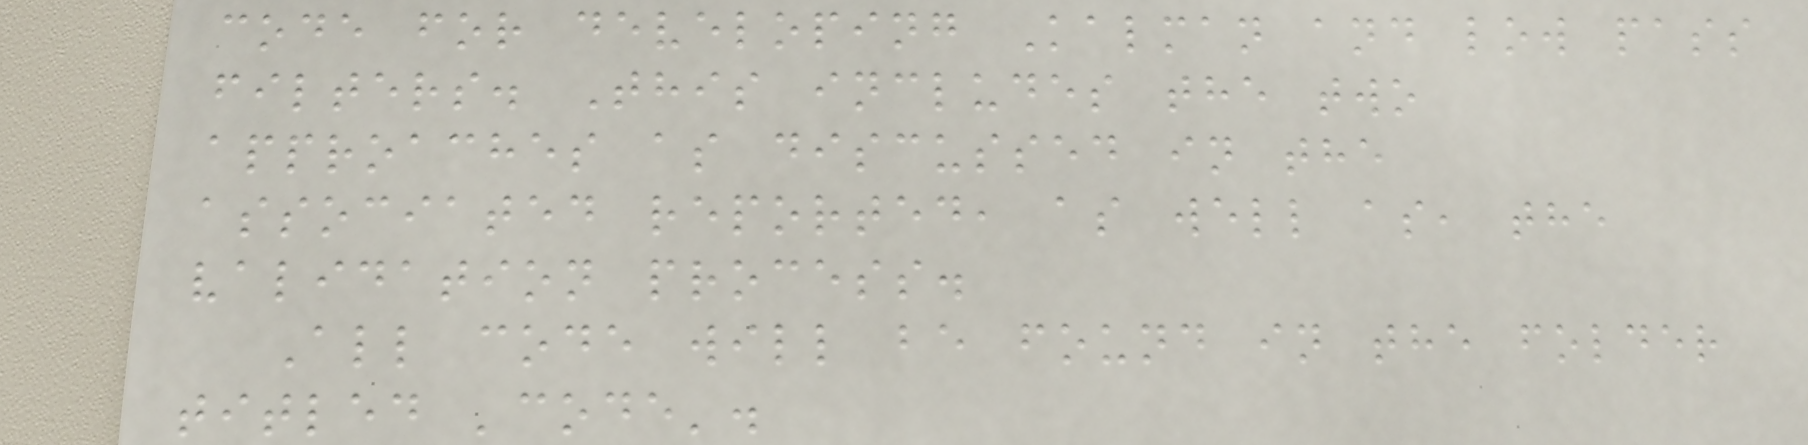code for developing Kalman and low pass
filters. This includes the two
approaches as discussed in the
associated reported, as well as, the
validation process.
All code will be found in the folder
titled 'code'.
